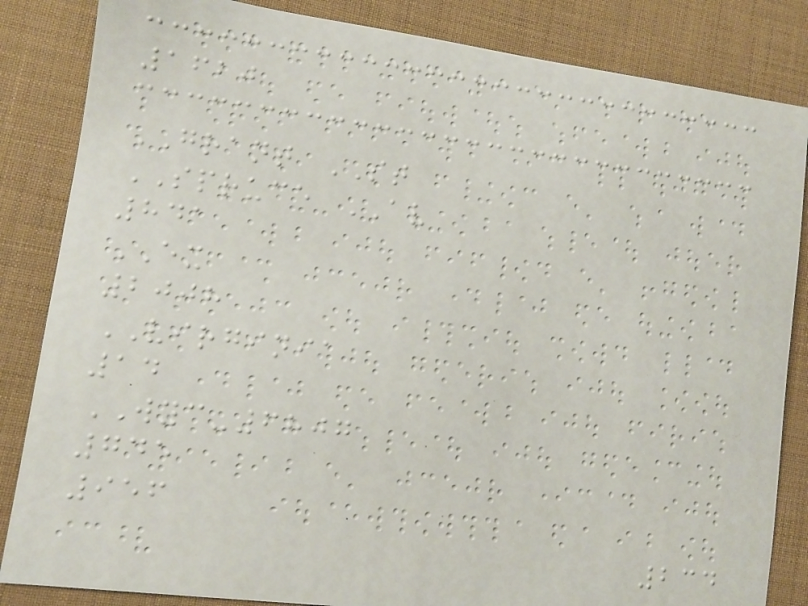1620
GRANT ST
SPRUCE AV
841
EX
2008
VIRGINIA
14
WYC-6807
745
956
234
